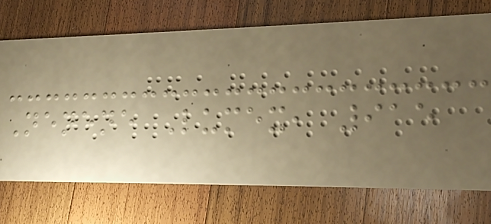Nenene Lumex, 915
